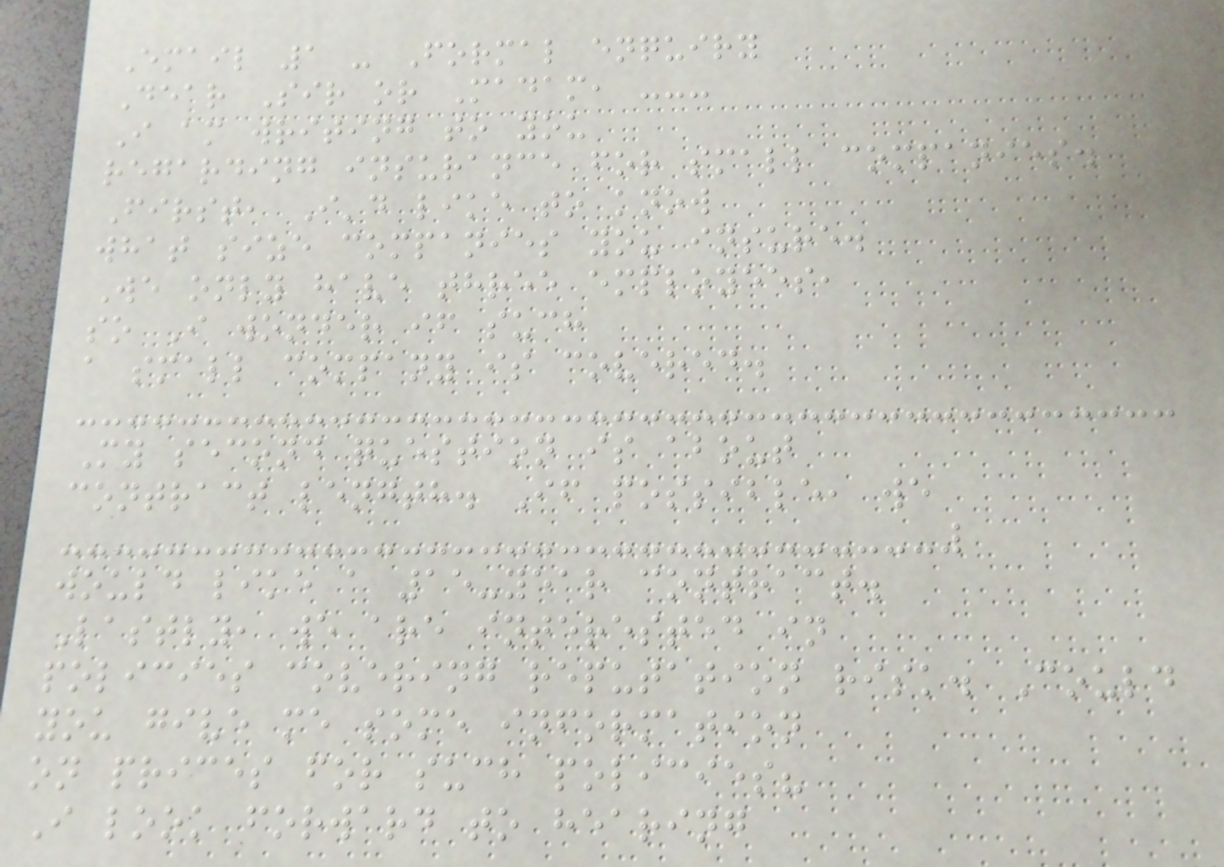Email 1 - Formal enquiry
Dear Sir or Madam, ---
I am writing to you
regarding insurance for small companies.
First, I'd like to know
what size companies you insure.
We only have three employees,
so I wonder if such
a small company is covered.
My second question is about
contract length. If possible, we
would like a 15-year contract.
Lastly, we are interested in
policies covering reputation risk. Could
you give me some information
on prices for such policies?
I look forward to hearing
